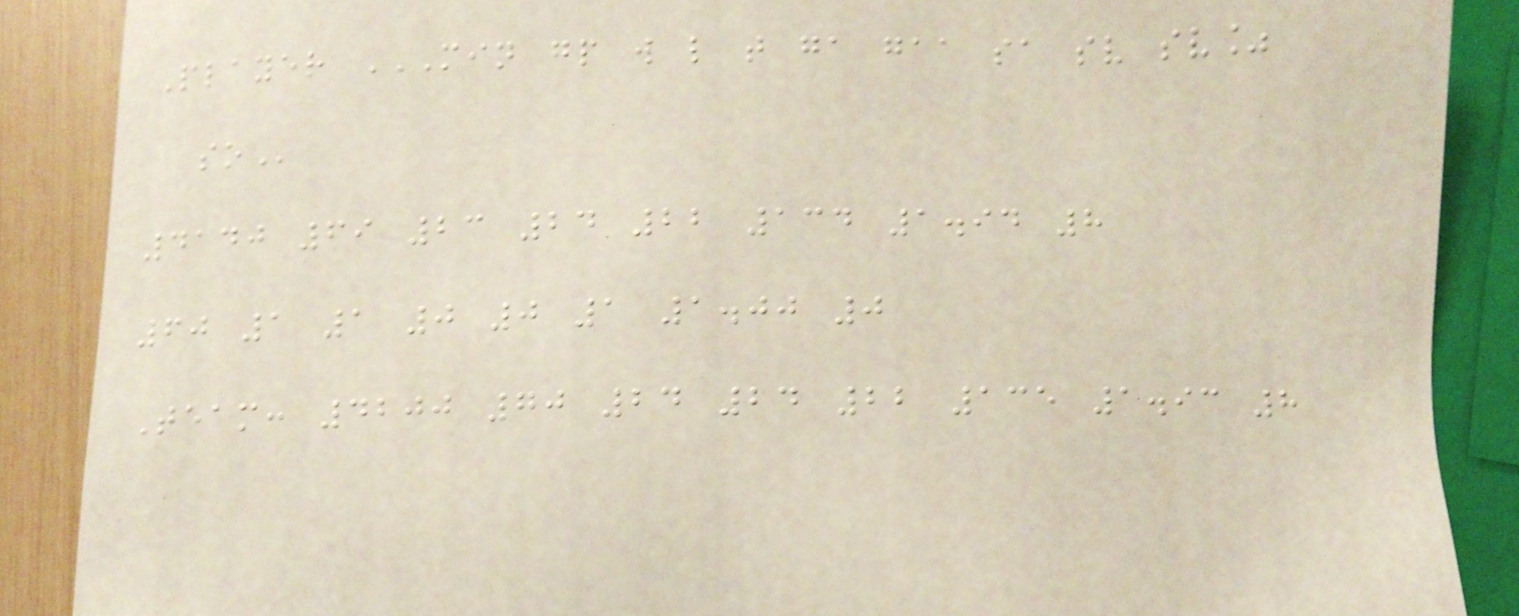Player MIN GP W L T GA GAA SA SV SV%
SO
4140 69 23 24 22 134 1.94 8
60 1 1 0 0 1 1.00 0
Team: 4200 70 24 24 22 135 1.93 8
